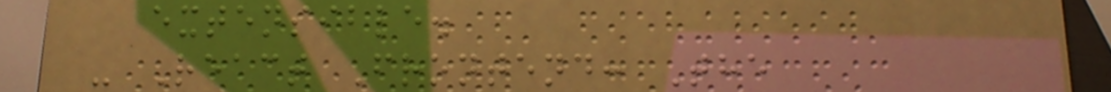extensible.
- React Frontend: The
